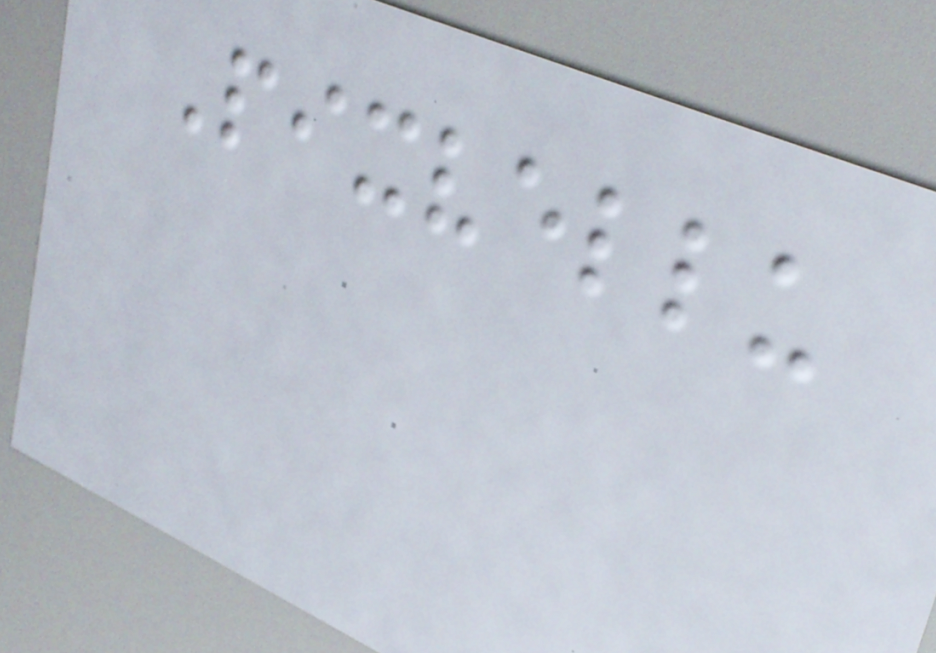Pixvellu
